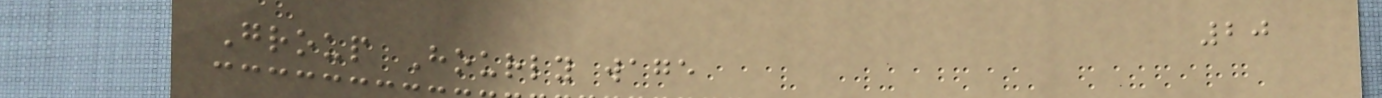20
Group Hourly wage
